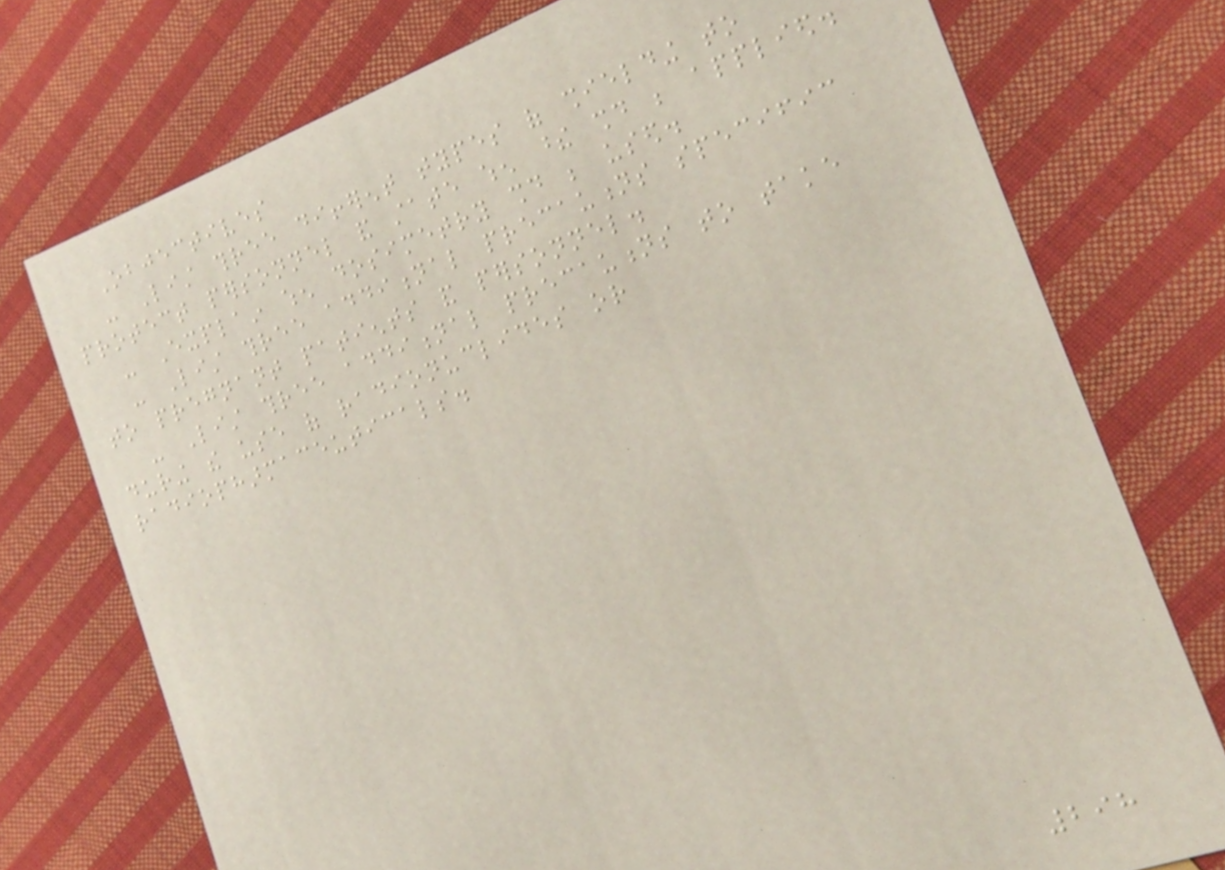Objectives
- List three different types of shielding to
protect personnel and state when these should be applied.
- Explain when dosimetry should be used.
- List three additional precautions specific
to pregnant patients and personnel.
- List three additional precautions to take
during the use of radionuclides or
radiopharmaceuticals.
298
